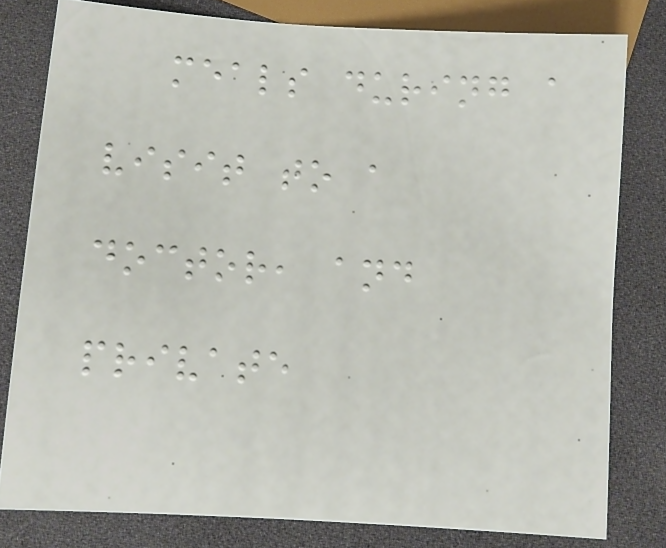meals during a
visit to a
doctor, and
private
